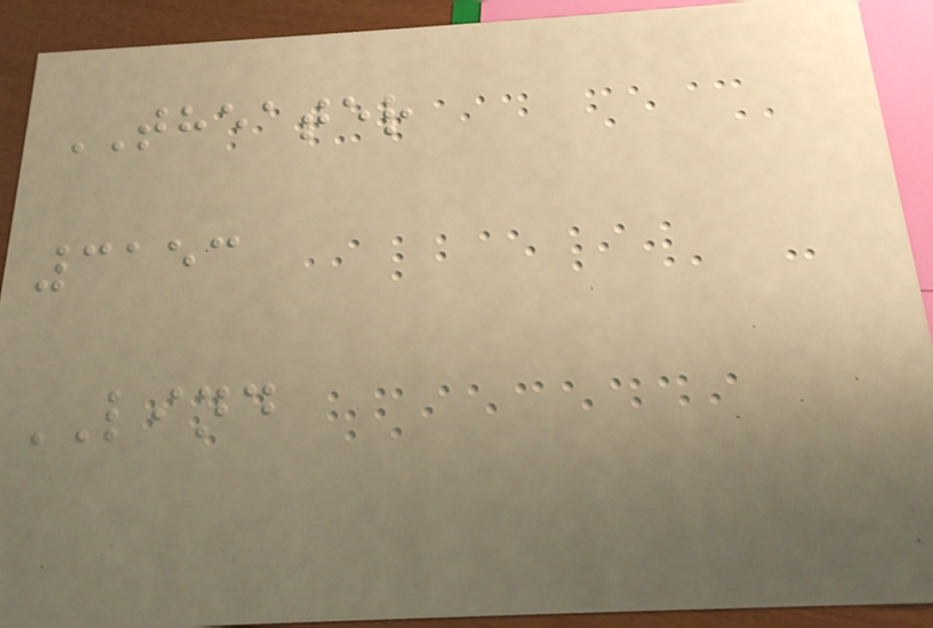THEATER
3153
LIND
